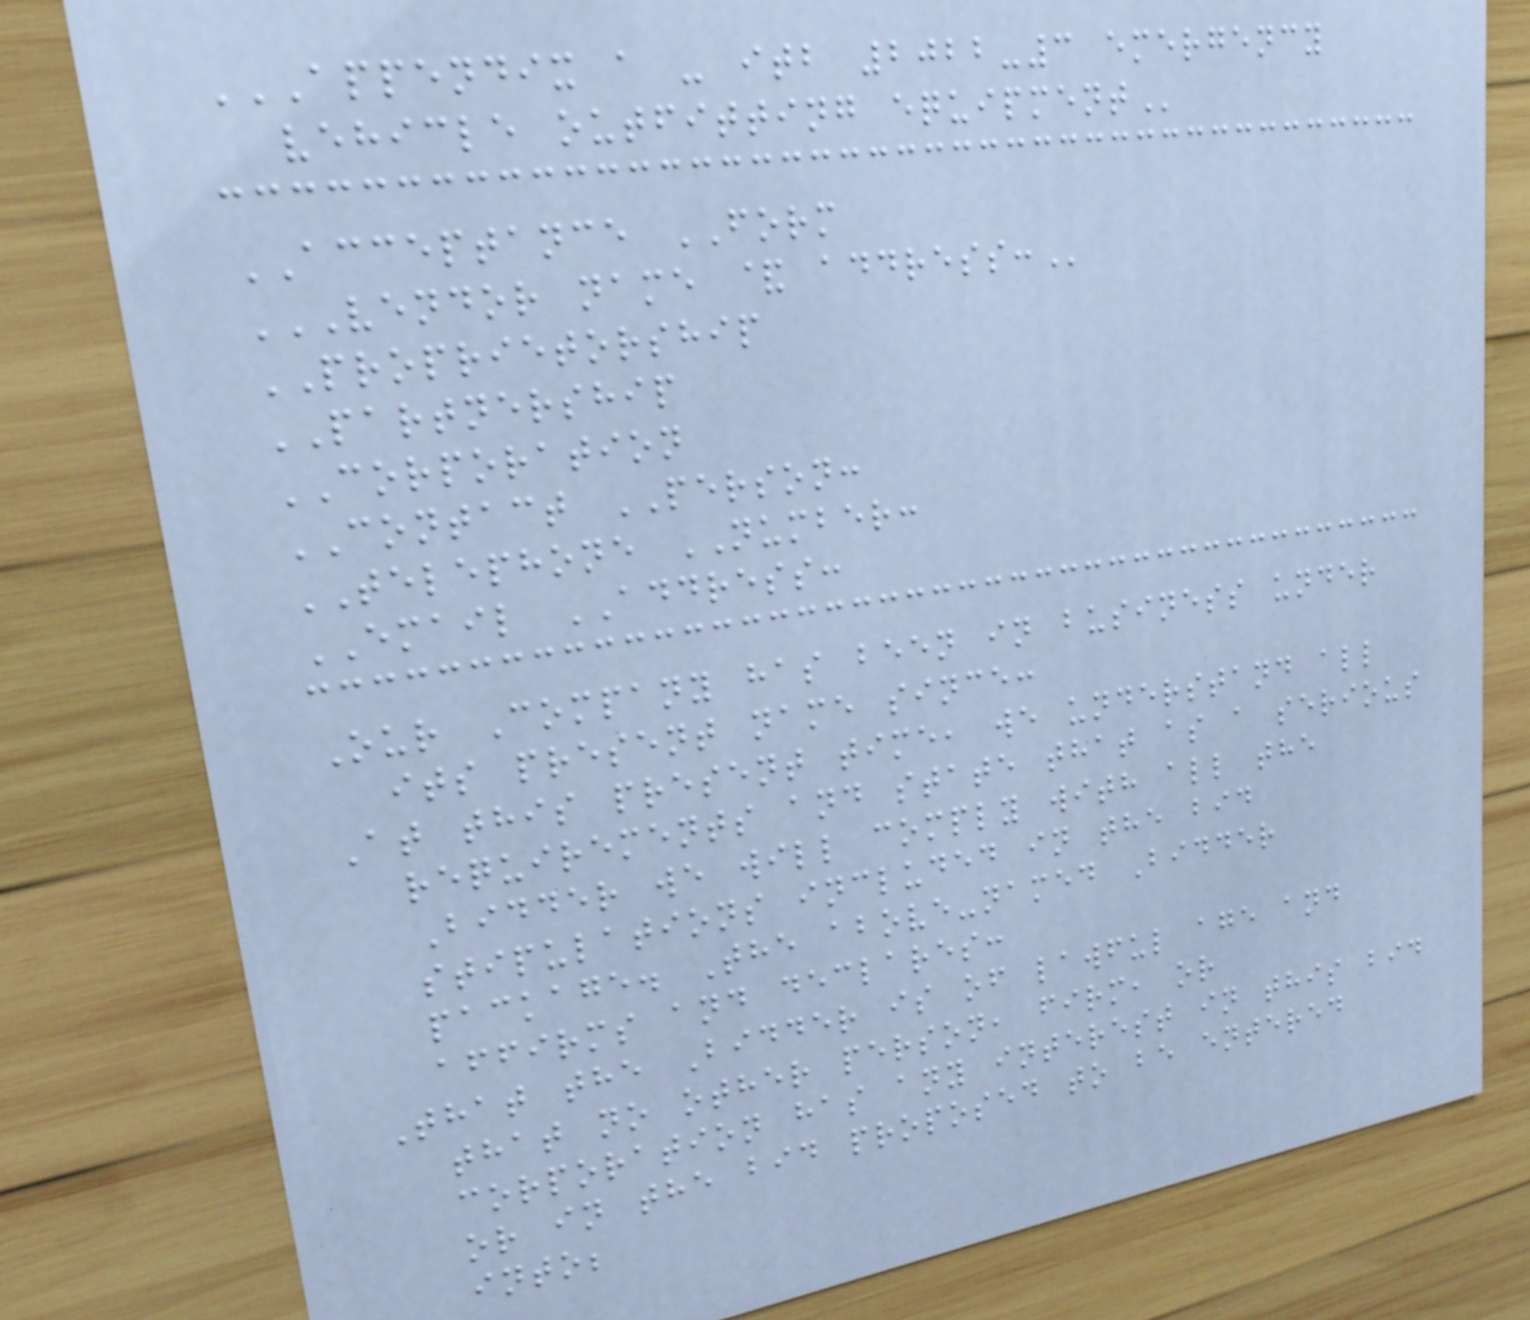APPENDIX A - ITB 2022-3 EMERGENCY
VEHICLE OUTFITTING EQUIPMENT
ACCEPTANCE FORM
VENDOR NAME & ADDRESS:
PROPRIETORSHIP
PARTNERSHIP
CORPORATION
CONTACT PERSON:
TELEPHONE NUMBER:
EMAIL ADDRESS:
Our Company has been in business under
its present name since:
At this present time, we understand all
requirements and state that as a serious
Bidder we will comply with all the
stipulations included in the bid
package. The above-named Bidder
affirms and declares:
That the Bidder is of lawful age and
that no other person, firm, or
corporation has any interest in this bid
or in the bid proposed to be entered
into;
